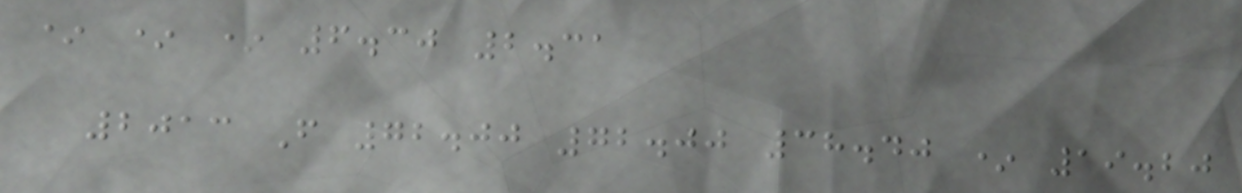* * * 6.30 2.31
2013 F 72.00 72.00 38.40 * 19.20
